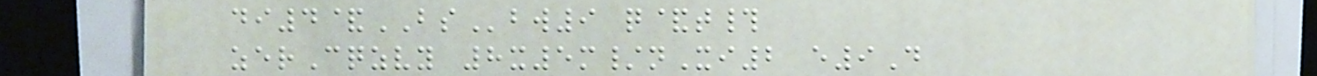di4&BSbw9 q&t#
zerCqzvy 8x5m/nXi2 e9D
